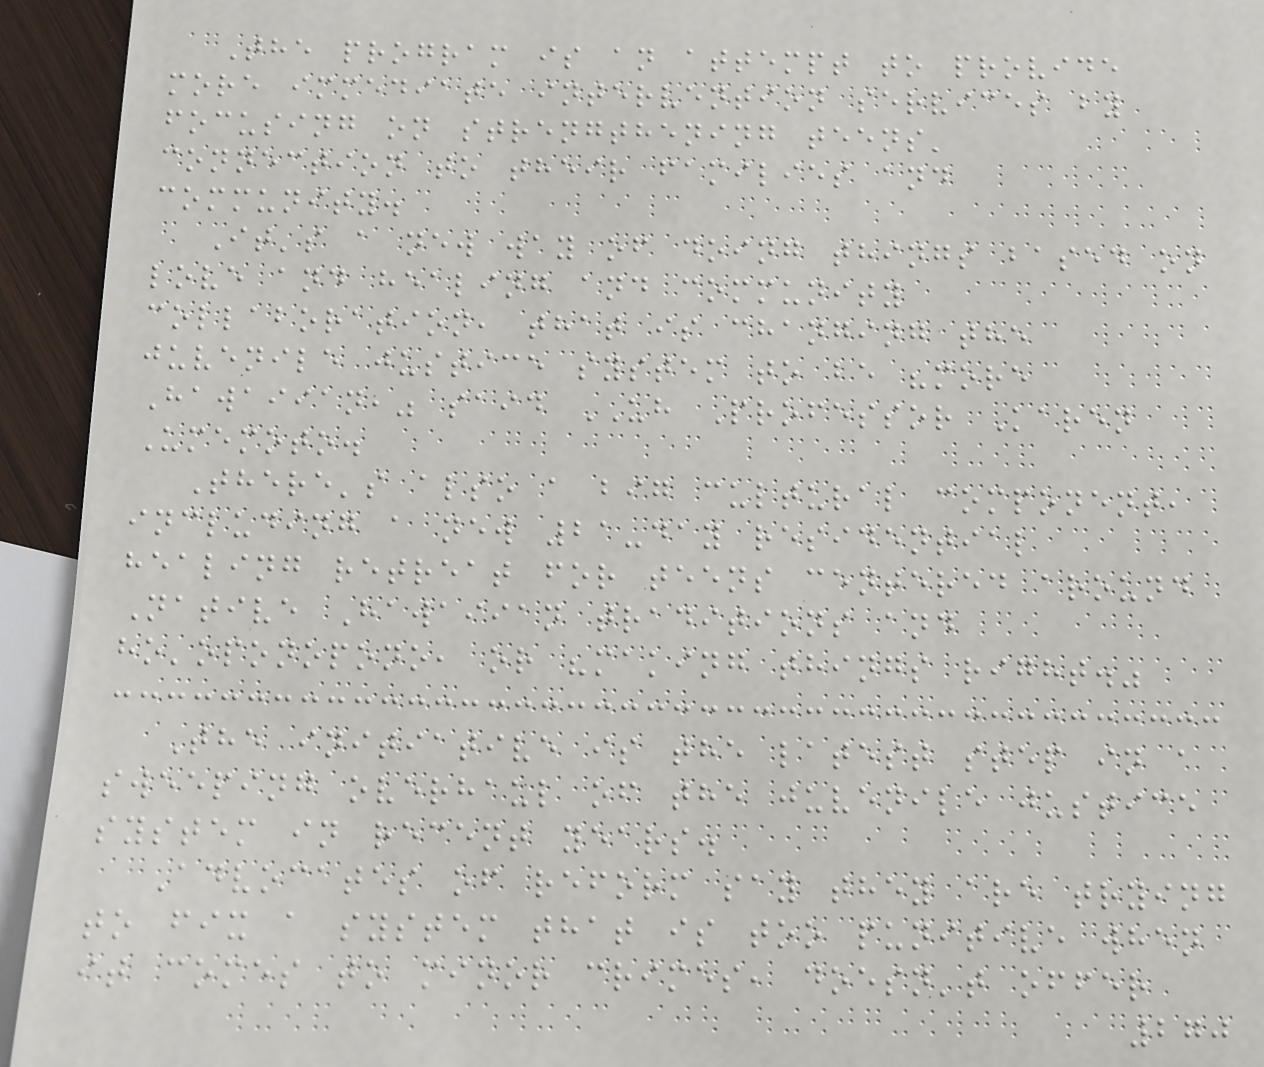The program is an attempt to provide
more immediate intervention services by
focusing on strengthening teens'
connection to their families and
community.
It's a new way of doing things based on
love and healing and community
collaboration, that is changing the
juvenile justice system to be "more
Hawaiian," said UH Professor Karen
Umemoto.
There's also a big cultural component,
including a new 21-day residential
healing retreat for teens centered around
Native Hawaiian traditions and
ho'oponopono, or "making things right."
The initiative is the latest step in a
sweeping overhaul of the juvenile justice
system in recent years.
Advocates of reform say they are trying
to fix a system that is too punitive when
it comes to minor crimes, doesn't offer
270
